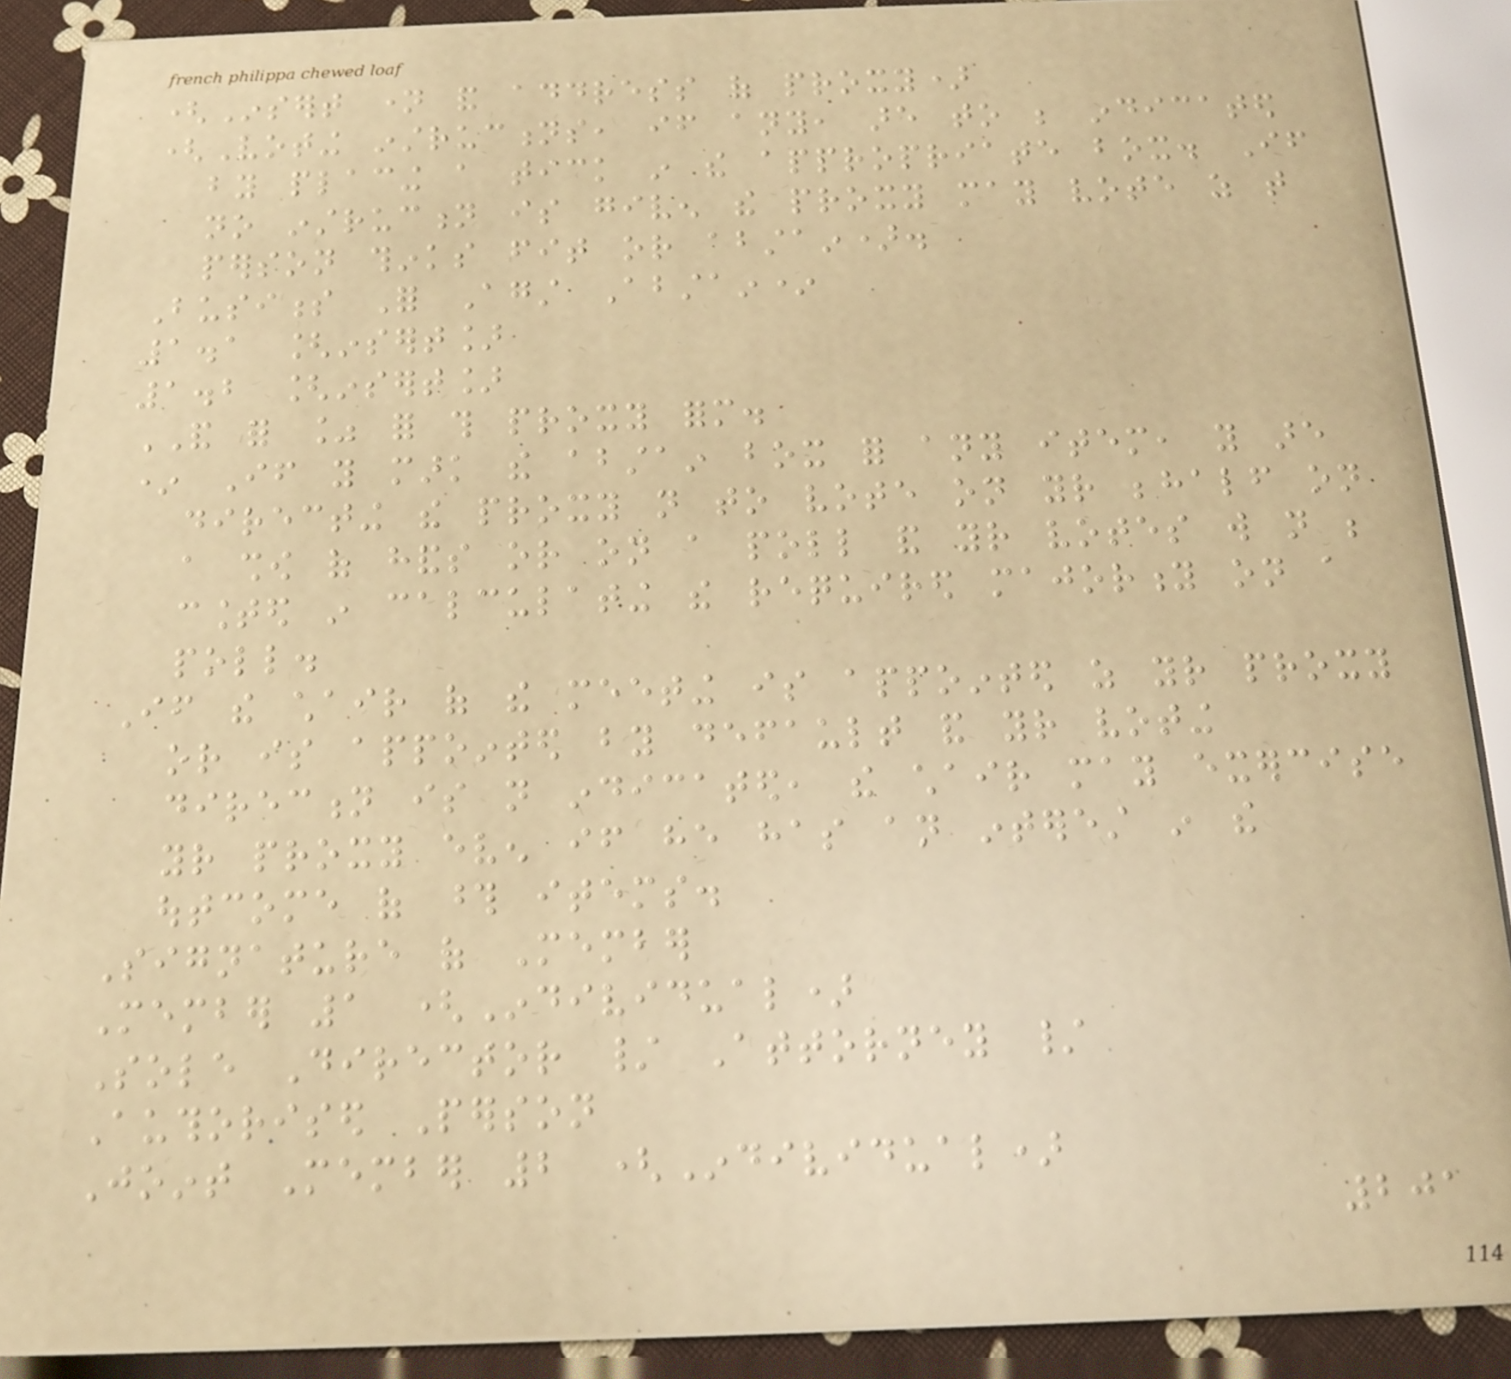(Insert name and address of proxy)
(Voting instructions, if any, are to be indicated
by placing a tick in the appropriate box. If
no instruction is given the proxy may vote as that
person thinks fit or abstain).
Business For Against Abstain*
1.1 [insert]
1.2 [insert]
AND for % for this proxy form.
* If you mark the abstain box for any item, you are
directing the proxy not to vote on your behalf on
a show of hands or on a poll and your votes will not be
counted in calculating the required majority on a
poll.
If the chair of the meeting is appointed as your proxy
or is appointed by default and your voting
direction is not indicated, the chair may exercise
your proxy even if he has an interest in the
outcome of those items.
Signature of Member
Member 1 (Individual)
Sole Director / Attorney /
Authorised Person
Joint Member 2 (Individual)
201
